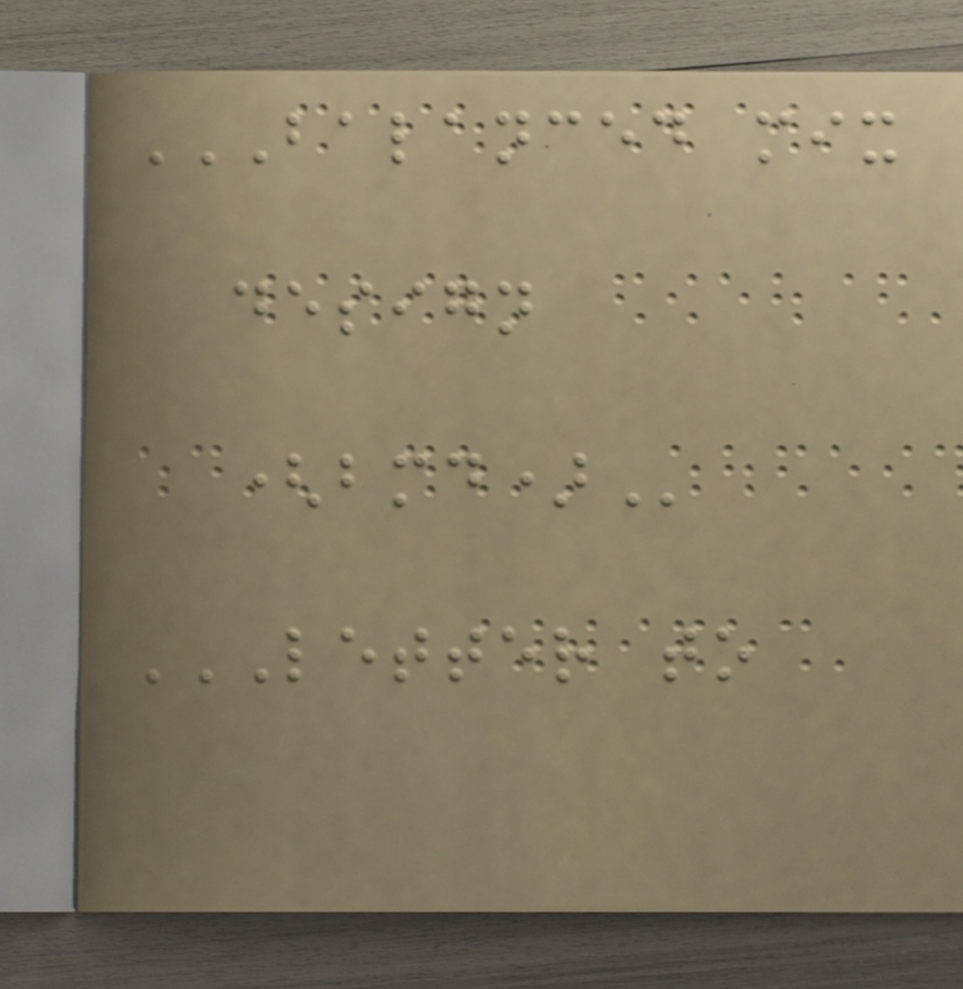BALANCED MIX
DESIGN
(BMD)
LETTER TO
